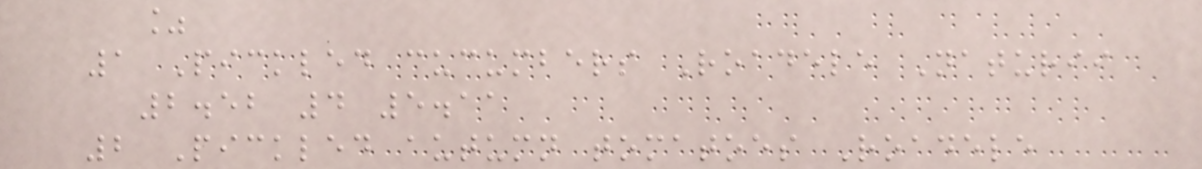%
1 Pickled cucumbers Roadele Naturii
2.52 4 5.11
2 Pickled autumn tomatoes Roadele
